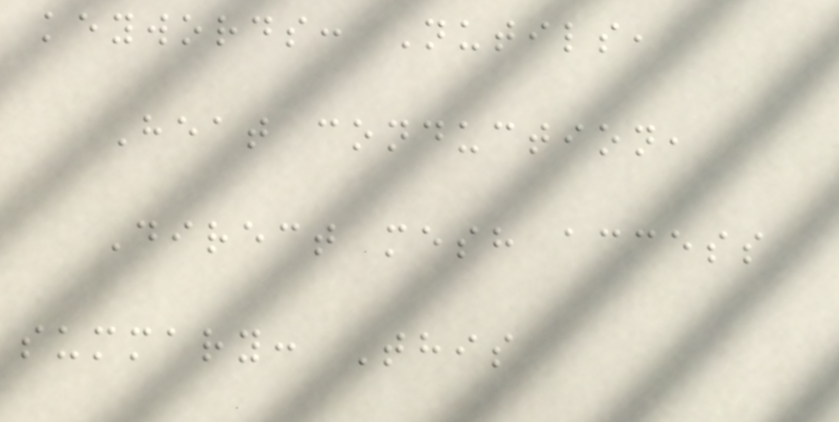keywords: Nutils,
Heat conduction,
Direct mesh access
summary: This
